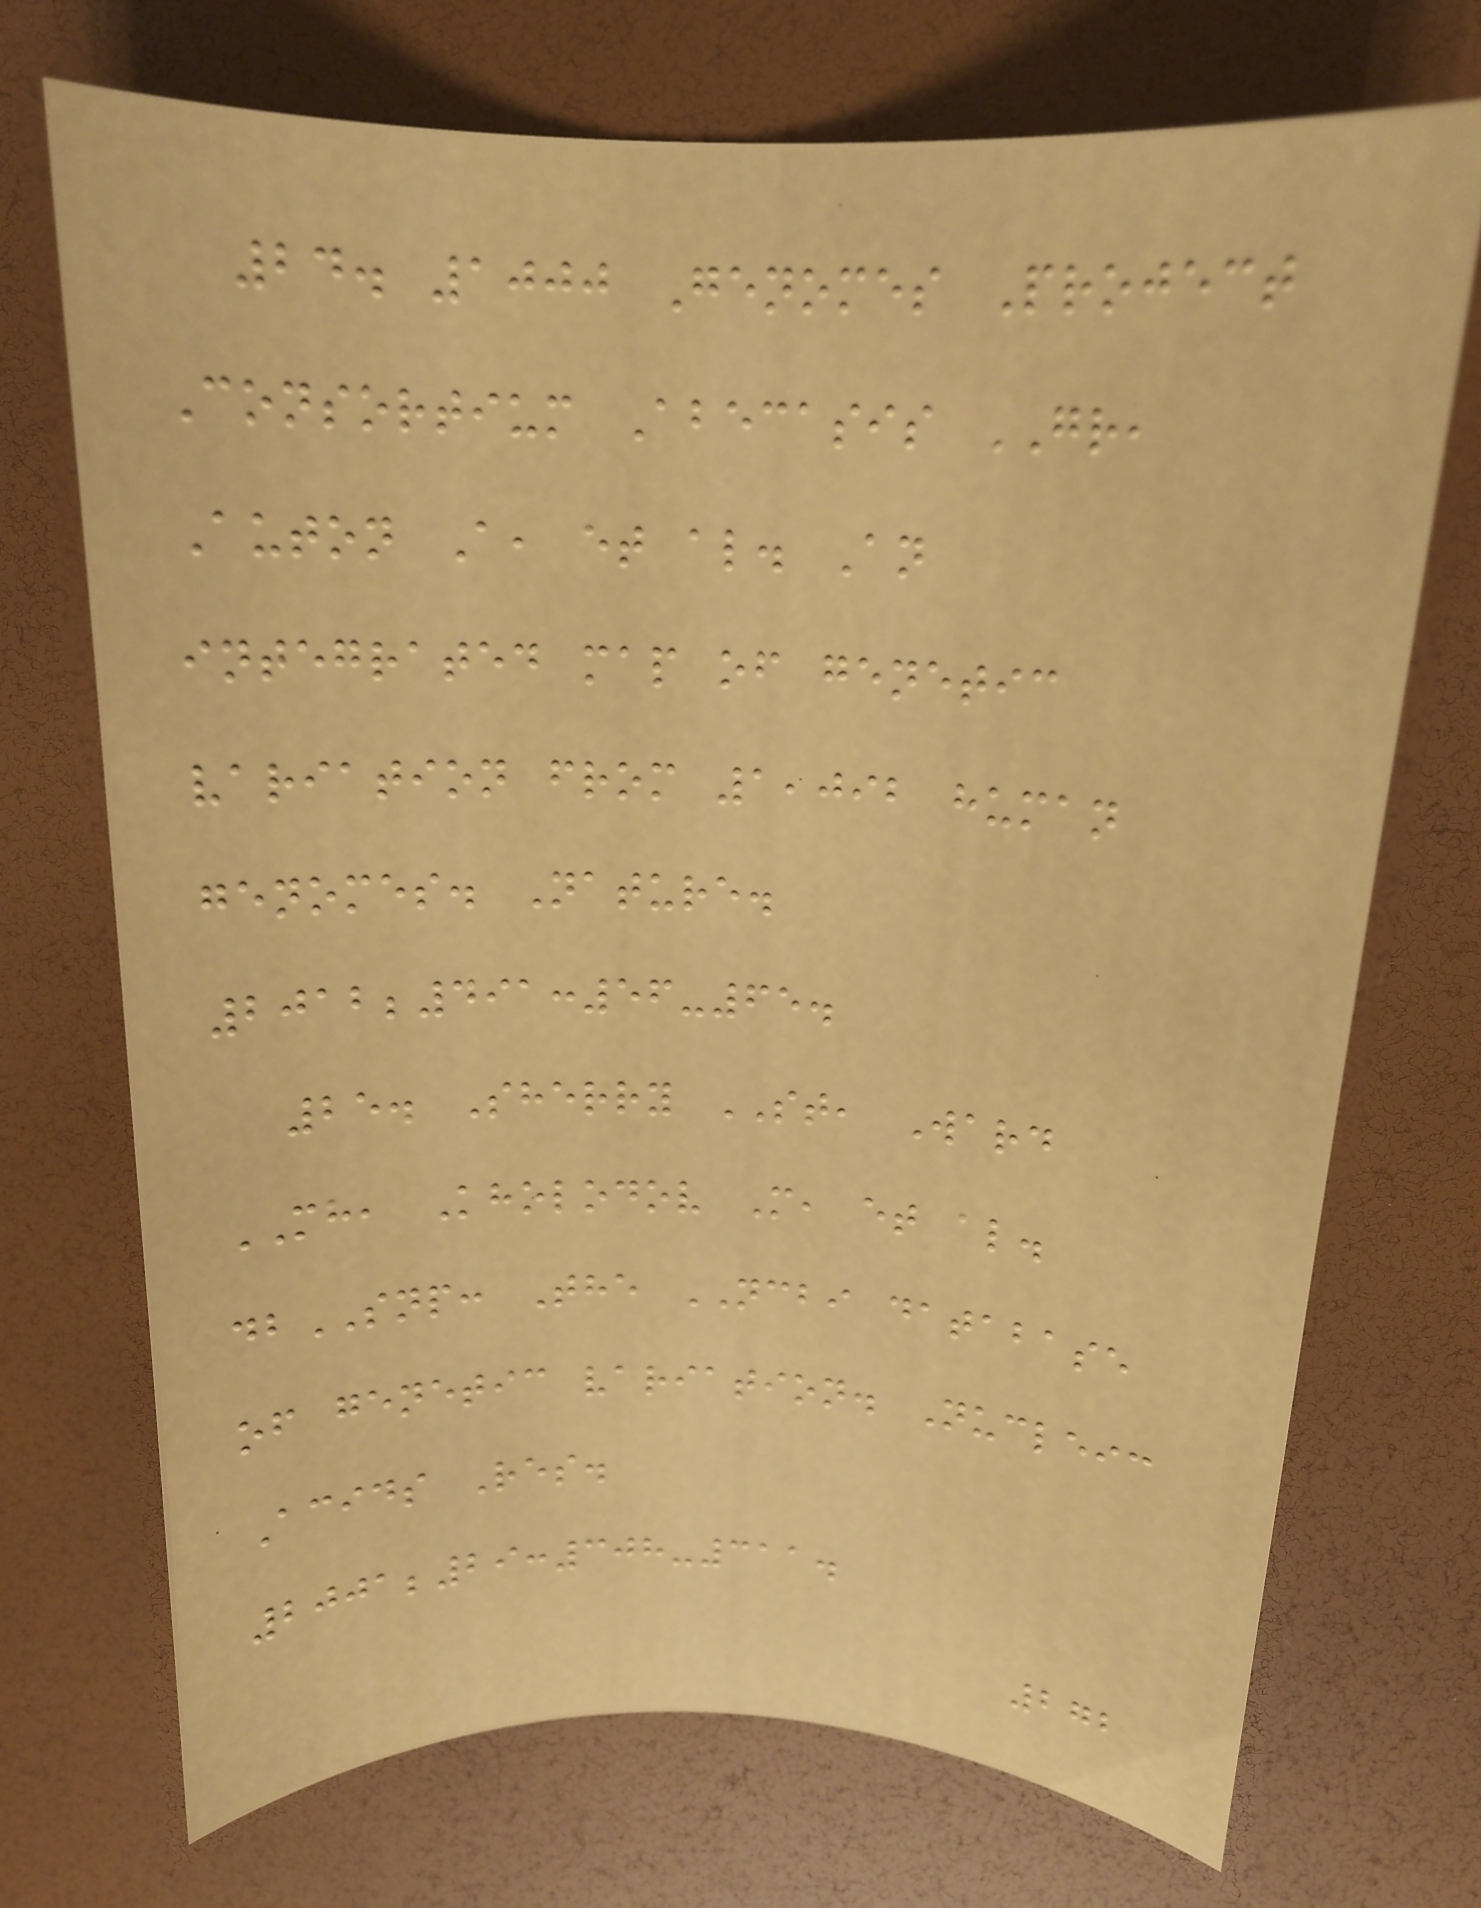24. 1000 Genomes Project
Consortium Abecasis GR,
Auton A, et al. An
integrated map of genetic
variation from 1,092 human
genomes. Nature.
2012;491:56-65.
25. Sherry ST, Ward
MH, Kholodov M, et al.
dbSNP: The NCBI database
of genetic variation. Nucleic
Acids Res.
2001;29:308-311.
272
